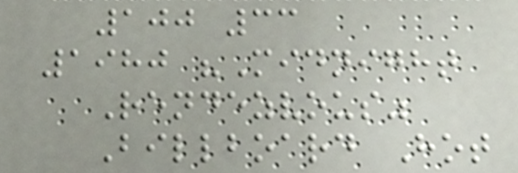100 33
1980 "Midnight
Rendezvous"
Billboard Hot
